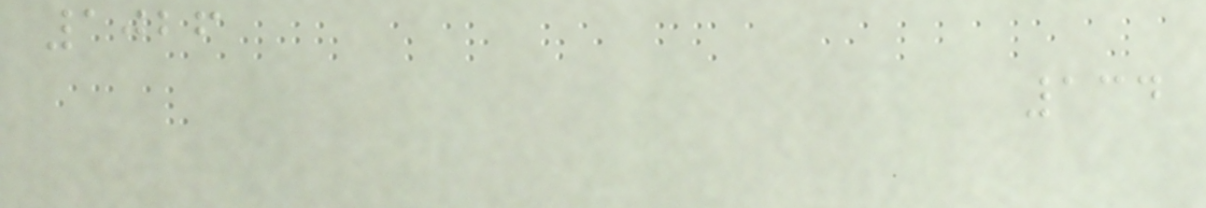1026
134
